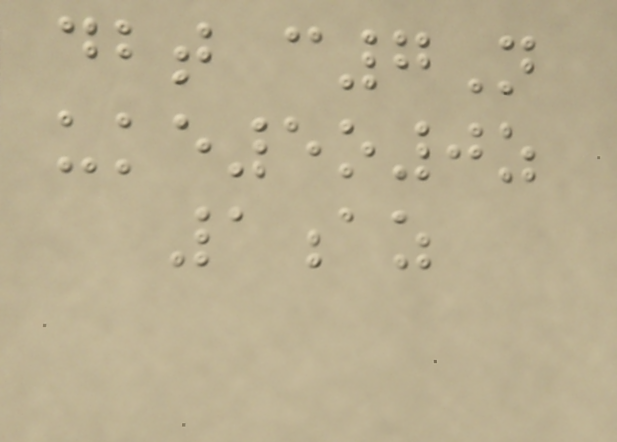dbt c7N
uke5o0z
1az
